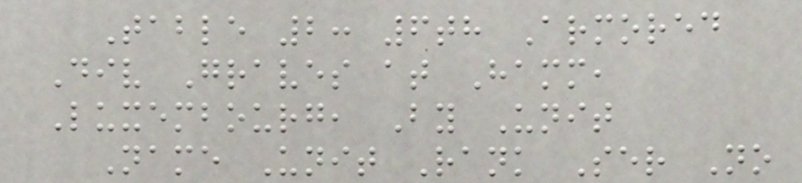Table 2: 6th Armored
Div Graves at Hamm,
Luxembourg, By Unit
Name Unit Rank Ser No
